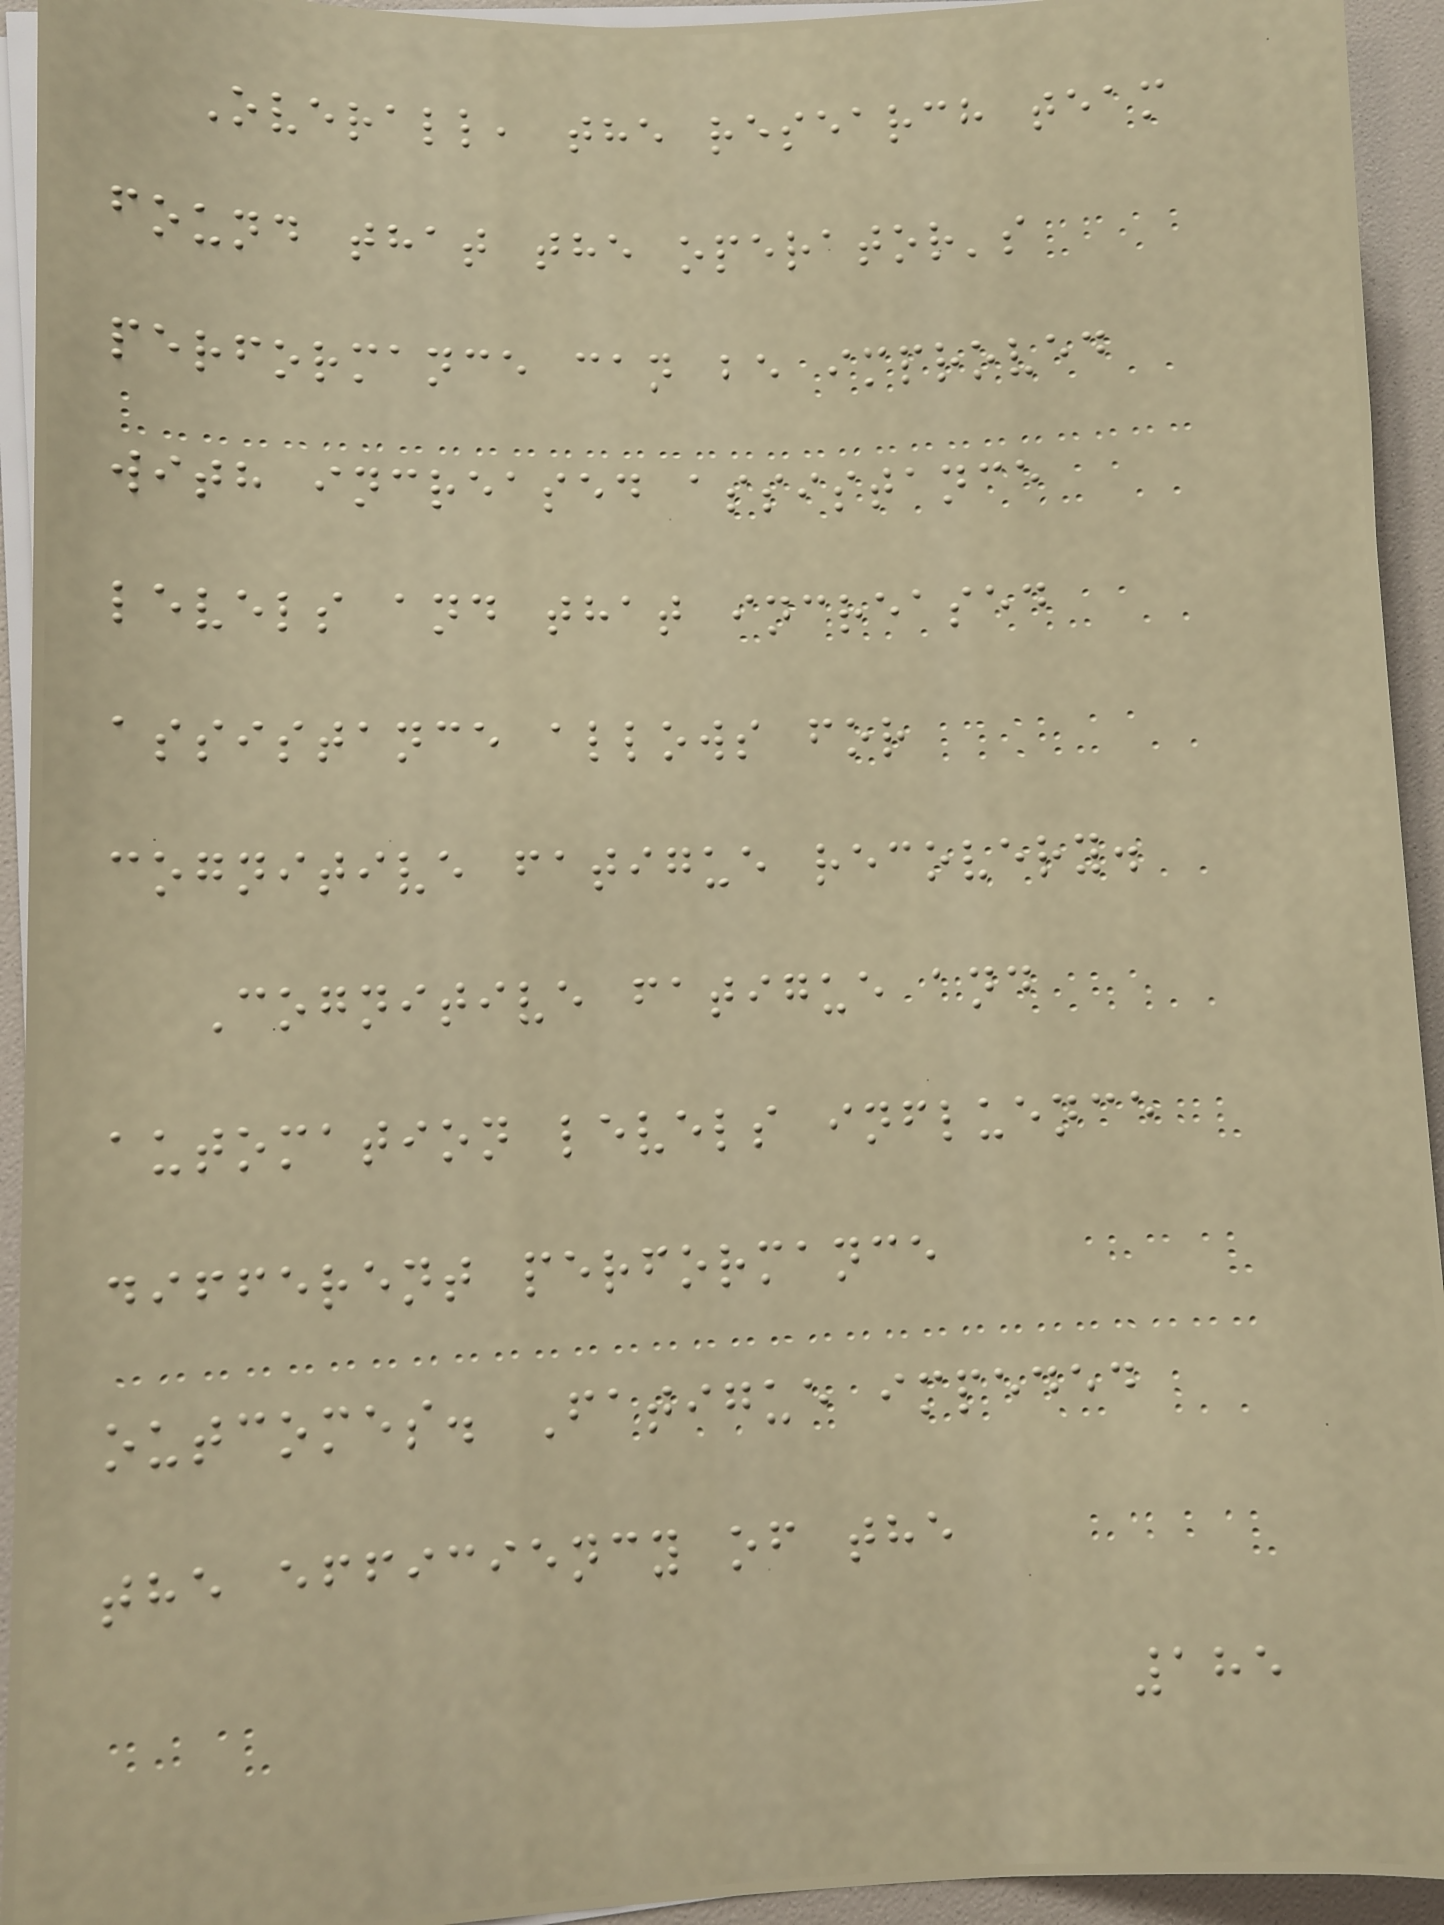Overall, the research team
found that the operator's
performance can be improved
with increased assistance
levels and that increased
assistance allows for
cognitive fatigue recovery.
Cognitive fatigue and
automation levels influence
different performance
outcomes. Fatigue impeded
the efficiency of the
185
